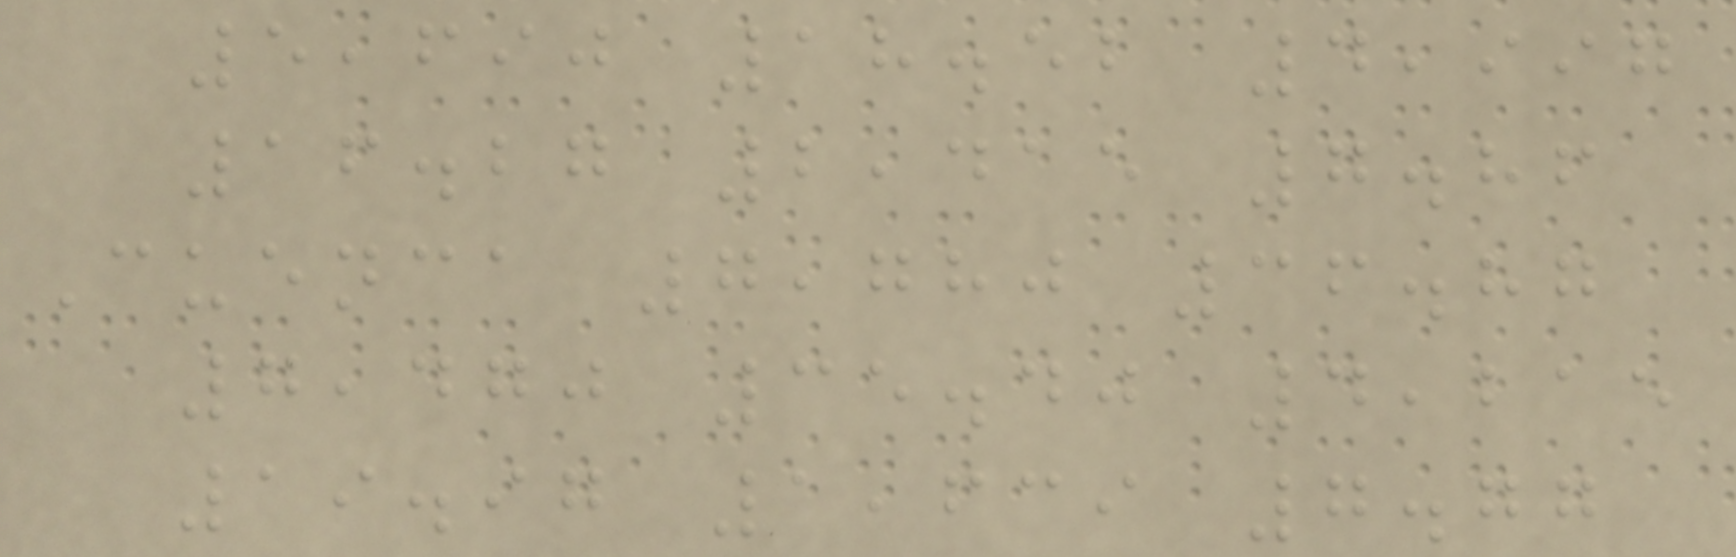5,690 18.52 4,997
16.27 2,415 7.86
Cuenca 7,780 36.87
7,470 35.40 4,215
19.97 1,639 7.77
